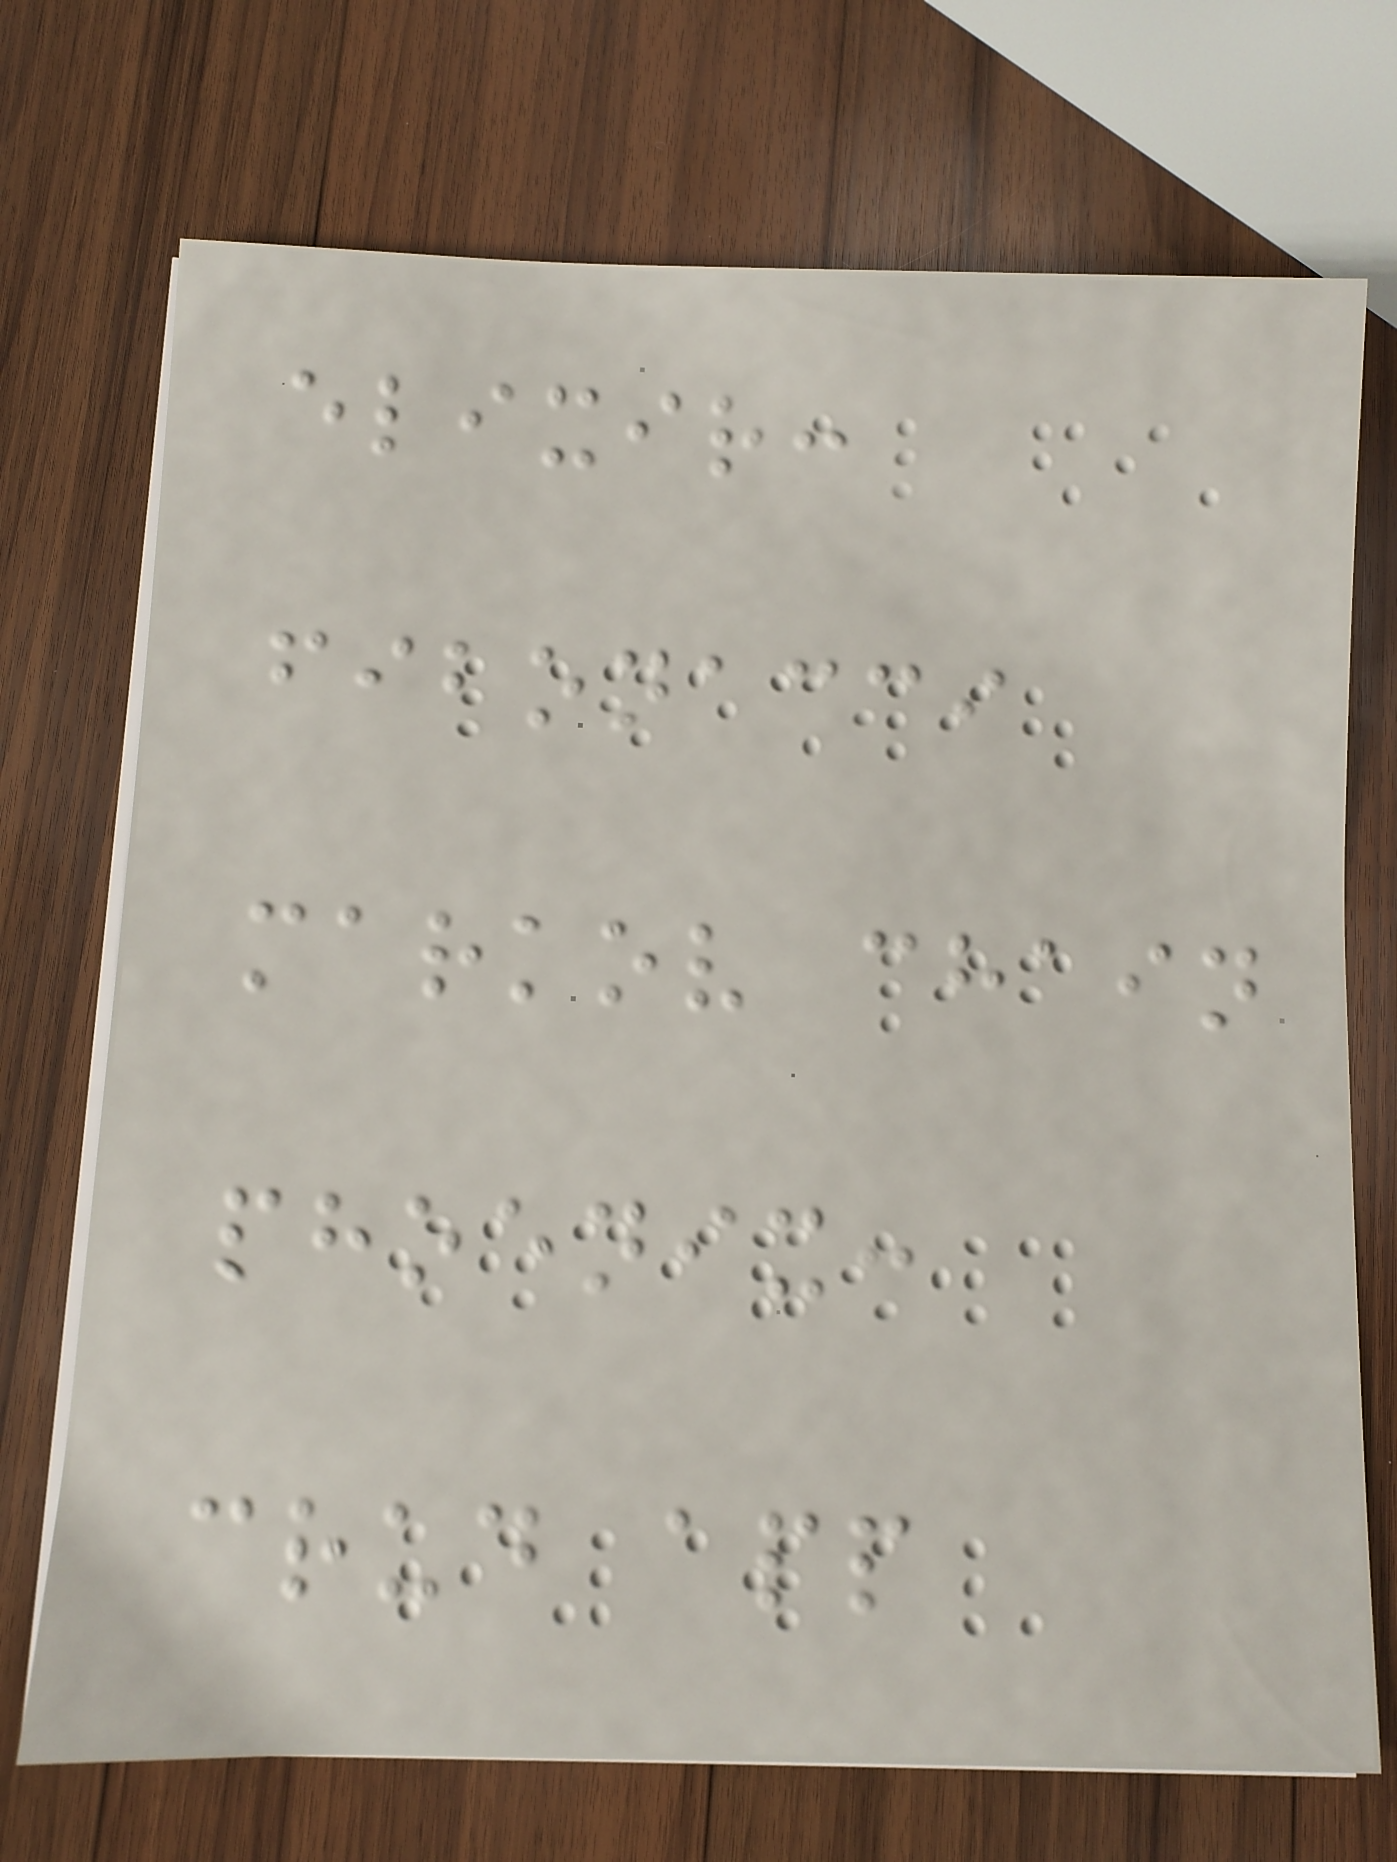elixir:
fibonacci
markov chain
phoenix:
crud app
